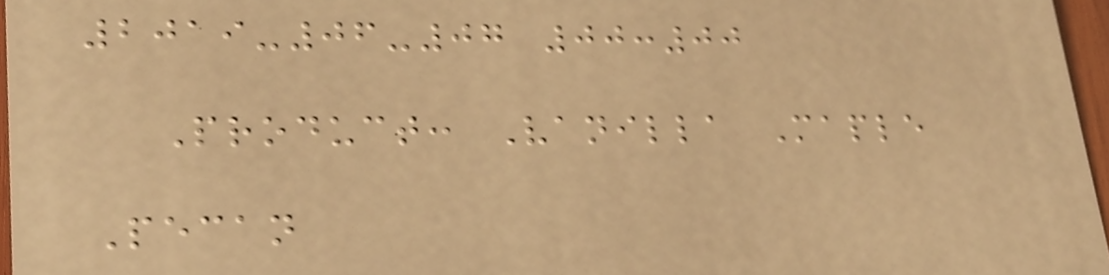2019-06-07 00:00
Product: Vanilla Maple
Pecan
